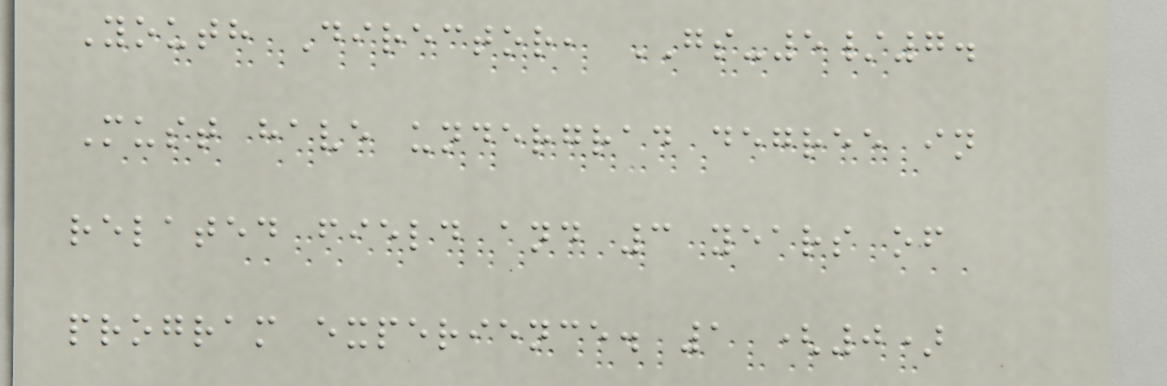Youth Director, GS-5/7.
Must have undergrad degree in
related field and 3 years of
program experience. 1 (0)
